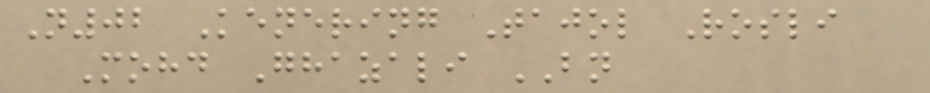N02 Kenering Tajol Rosli
Mohd Ghazali BN
